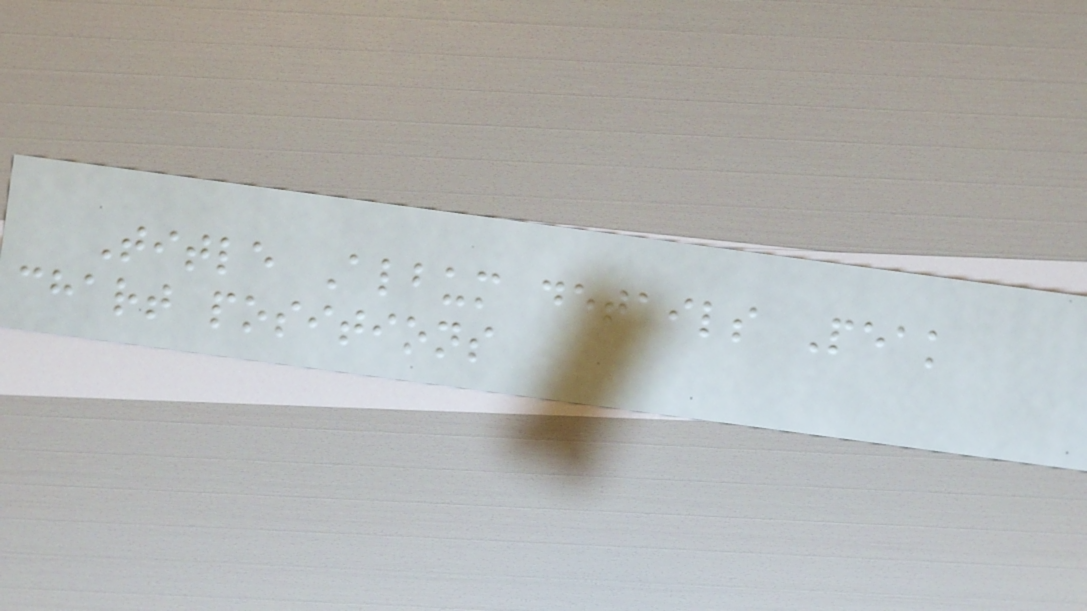Title Album details Peak
chart positions
